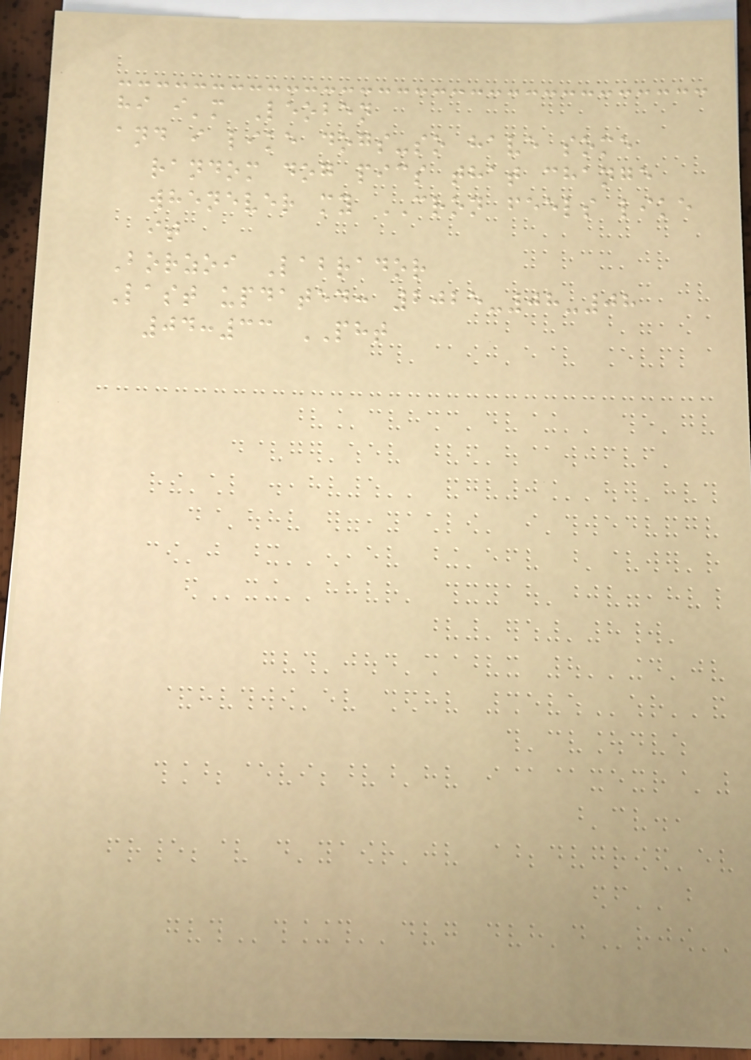hi i'm Leoben
and i like dogs-so have some
random dog pics that change
whenever my CRON feels like
it
Borzoi Labrador
Last updated: 2025-08-08
04:33 PHT
